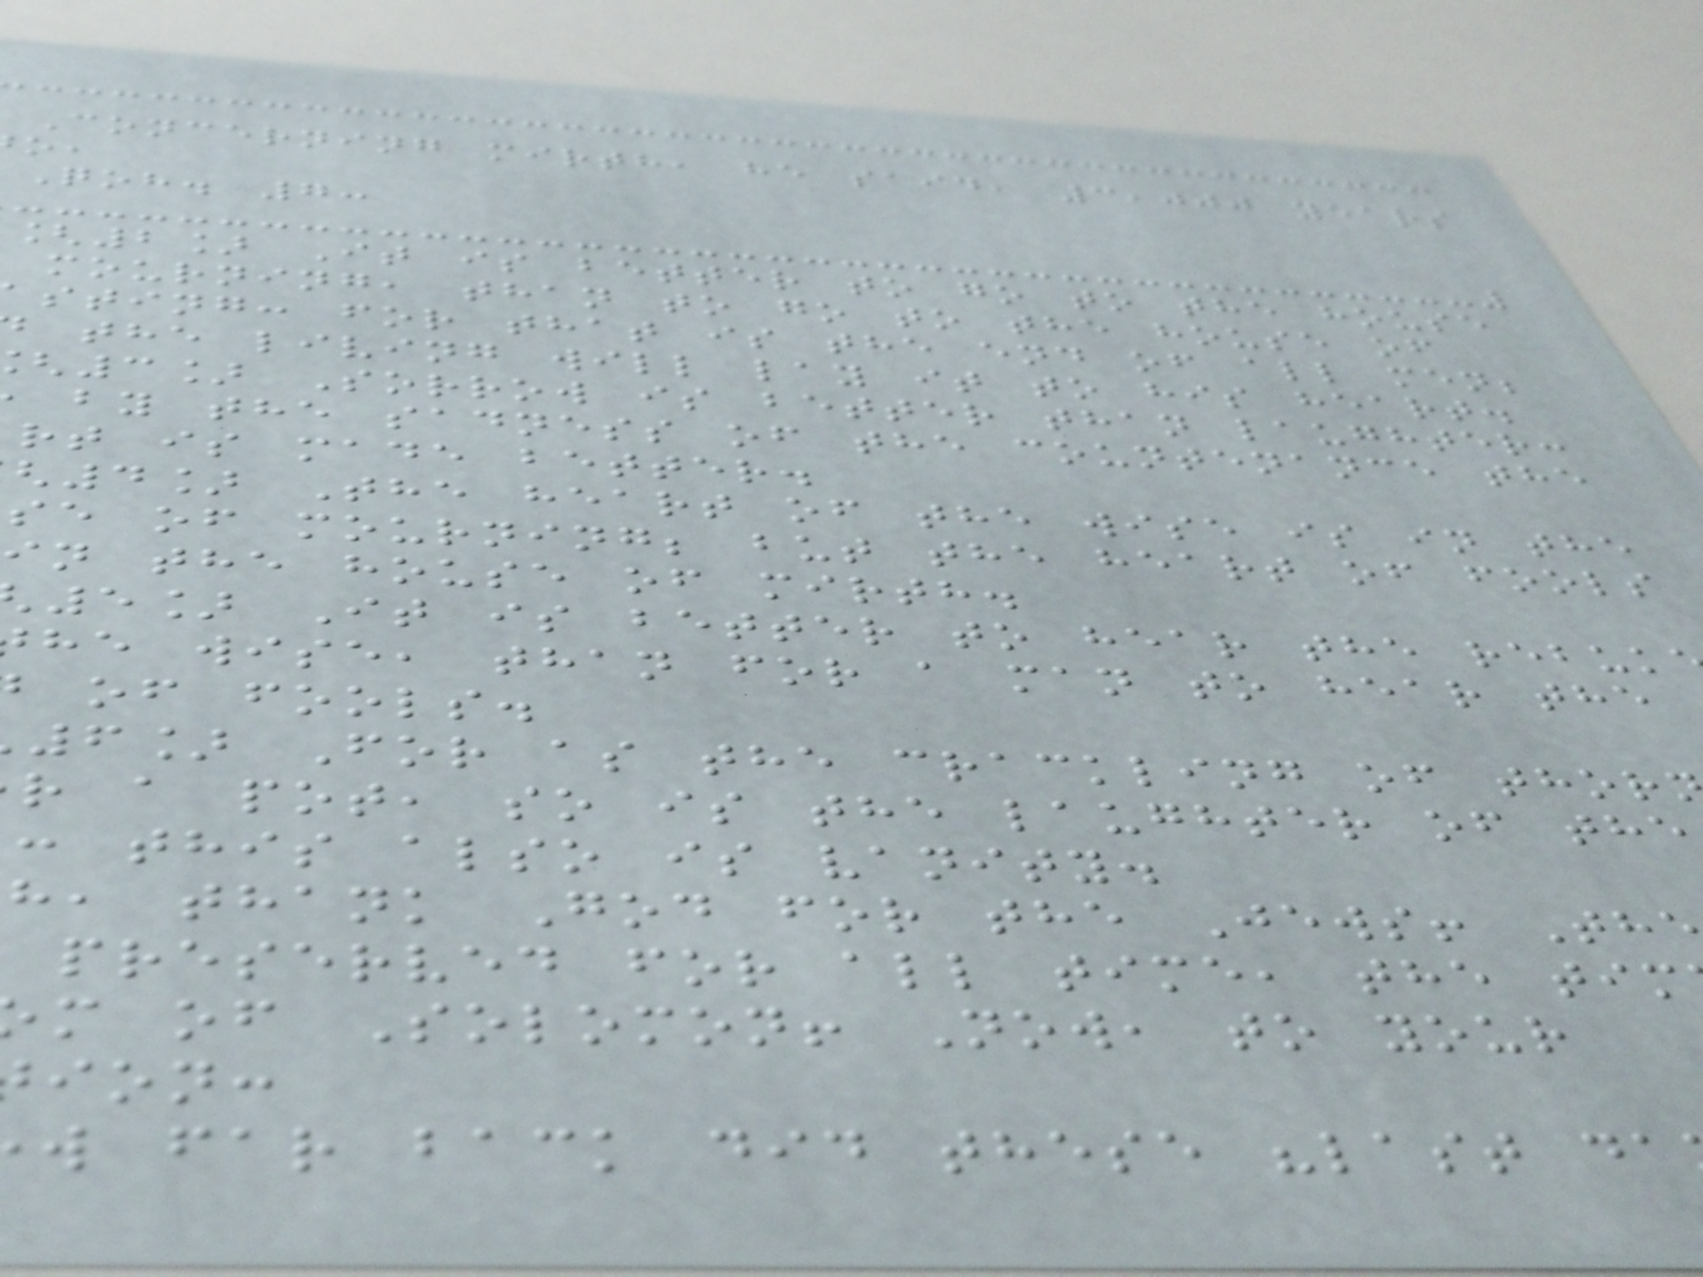Concerning mirth, he said, 3,000 years
Qoh. 7:
[2] It is better to go to the house
mourning, than to go to the house of
sting: for that is the end of all men;
the living will lay it to his heart.
3] Sorrow is better than laughter:
by the sadness of the countenance the
rt is made better.
4] The heart of the wise is in the
se of mourning; but the heart of fools
in the house of mirth.
5] It is better to hear the rebuk
he wise, than for a man to hear the
of fools.
6] For as the crackling of thor
r a pot, so is the laughter of the
: this also is vanity.
h, thank God for the Jews! Th
preserved for all time, the tim
m of Solomon! Now, to your
ion:
w far back did these "last da
